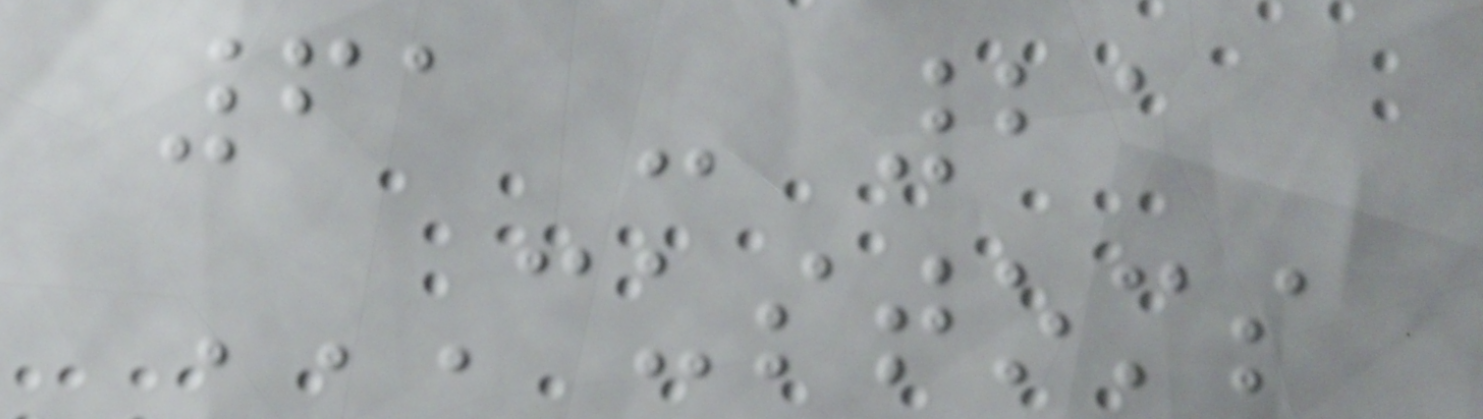61 - 21
CUSTOMS
